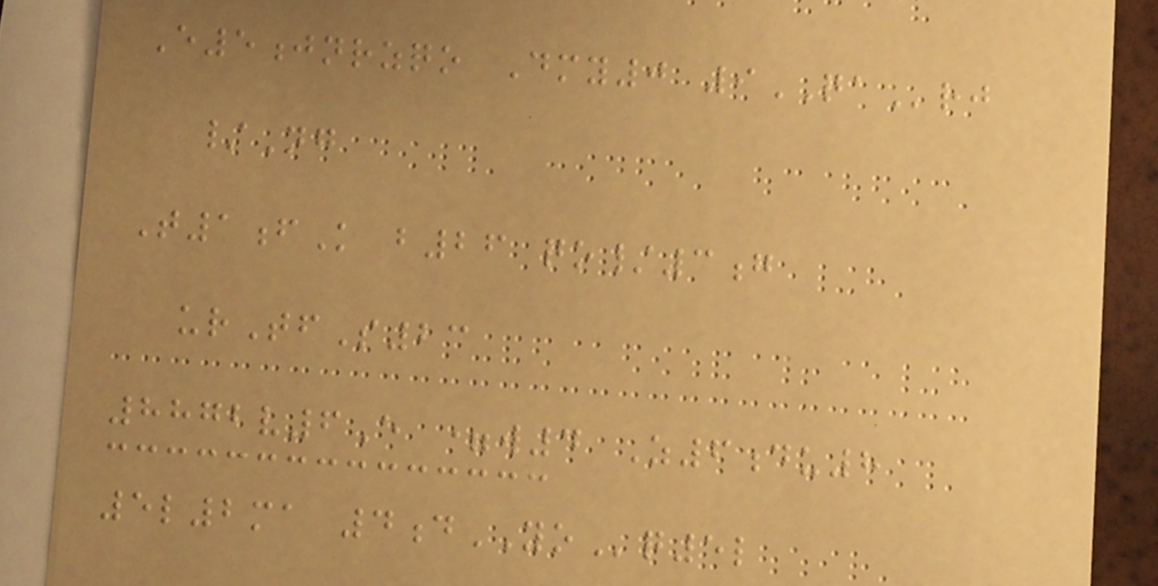E5jnrzqo Dmy0 9QArj
/Ng
T1fK b26 qo/3g
urTfS23
8872v6E =w4 Z6du8
5l2ma 4dYOq5l
